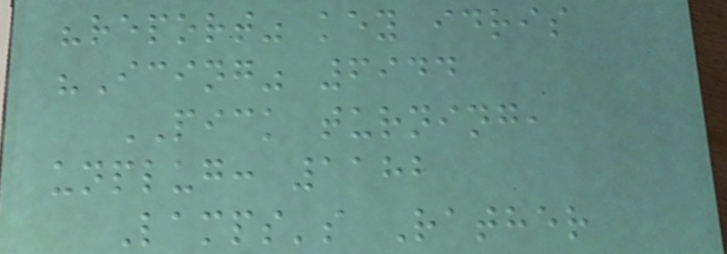"report" key idris
"Icing" 6944
PICK turning,
unplug: 1182
Lamps's Rather
